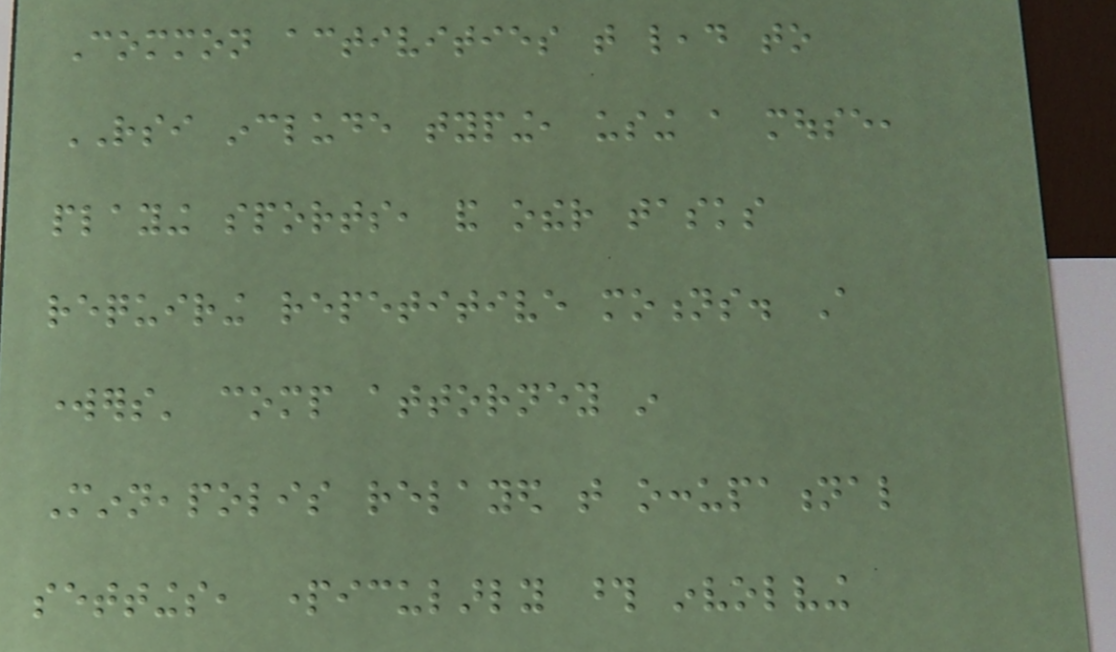Common activities that lead to
RSI include typing, using a mouse,
playing sports, and other tasks
requiring repetitive motions. A
workers' comp attorney in
Minneapolis relayed that occupational
settings, particularly those involving
